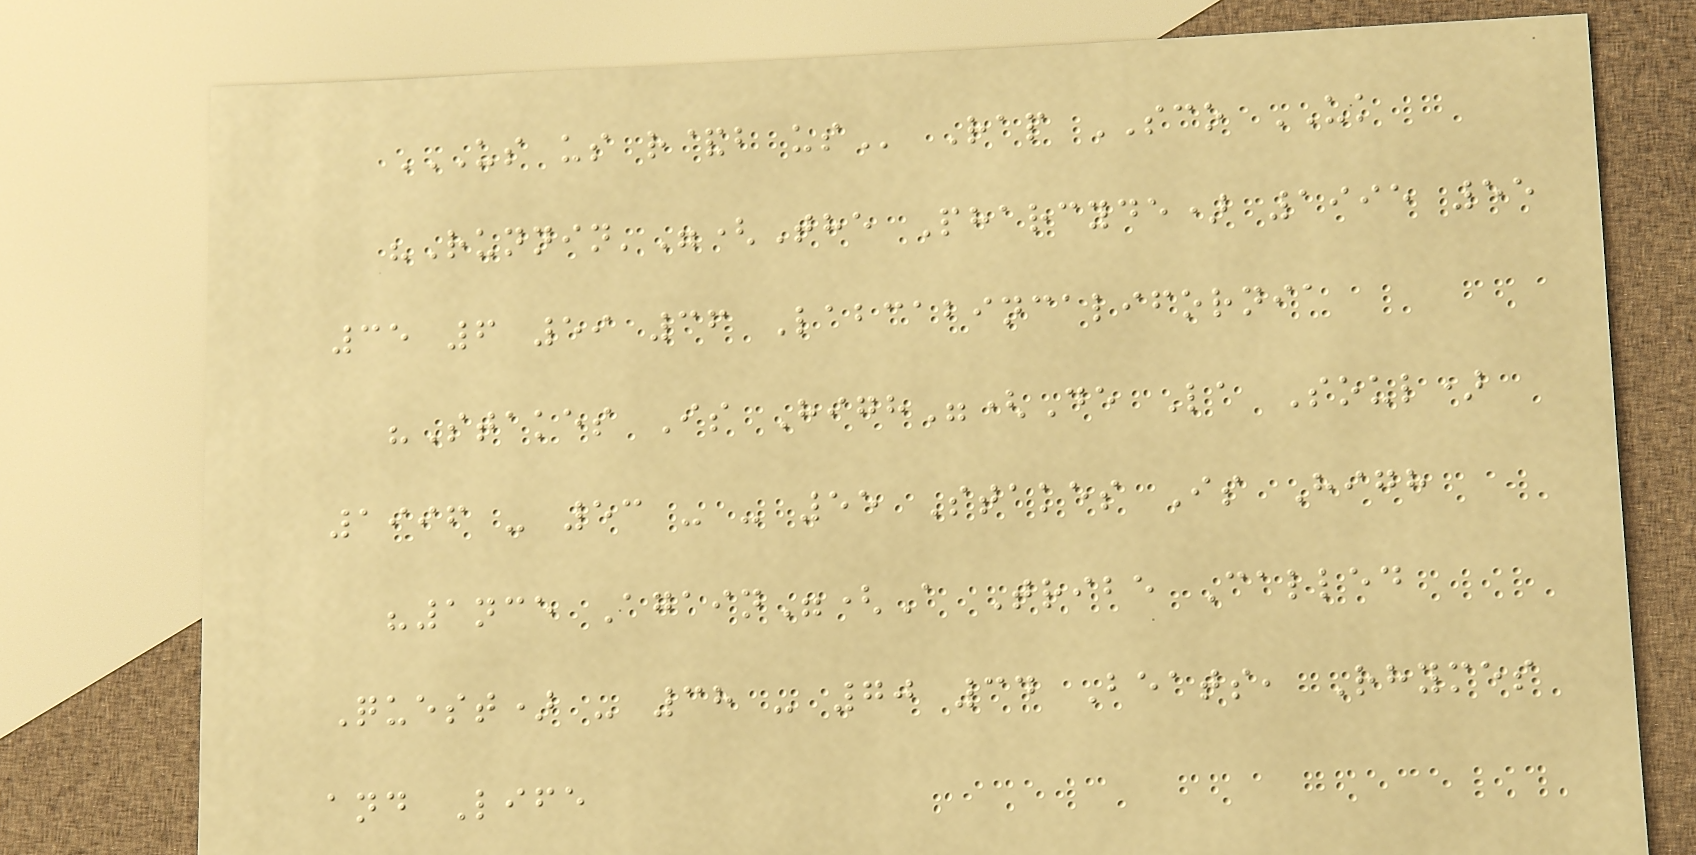US US R&B US Rap SCO UK
"Runnin'"(The Pharcyde) 1995 55
35 6 59 36 Labcabincalifornia
"Stakes Is High"(De La Soul)
1996 - 53 - - 55 Stakes Is High
"1nce Again"(A Tribe Called
Quest) - 38 - 70 34 Beats, Rhymes
and Life
